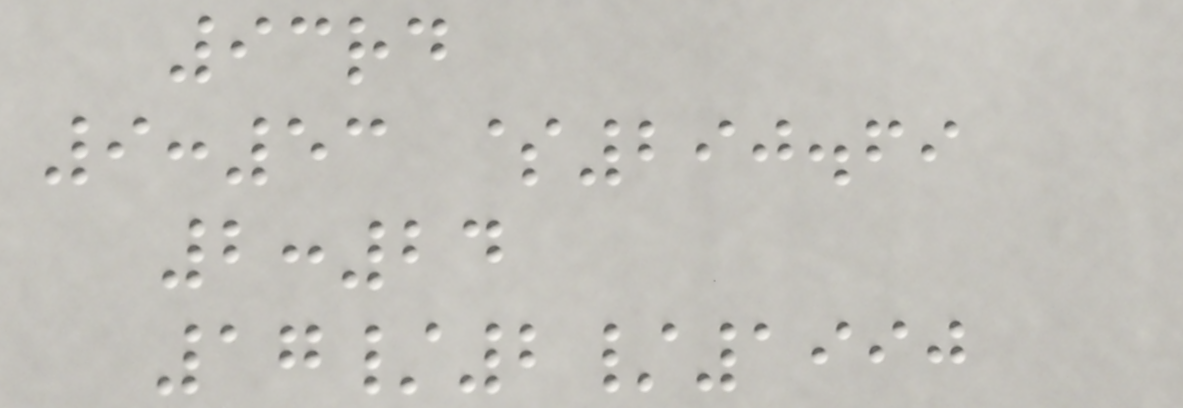93rd
9:53 $290.69
2:24
17/2/1990
